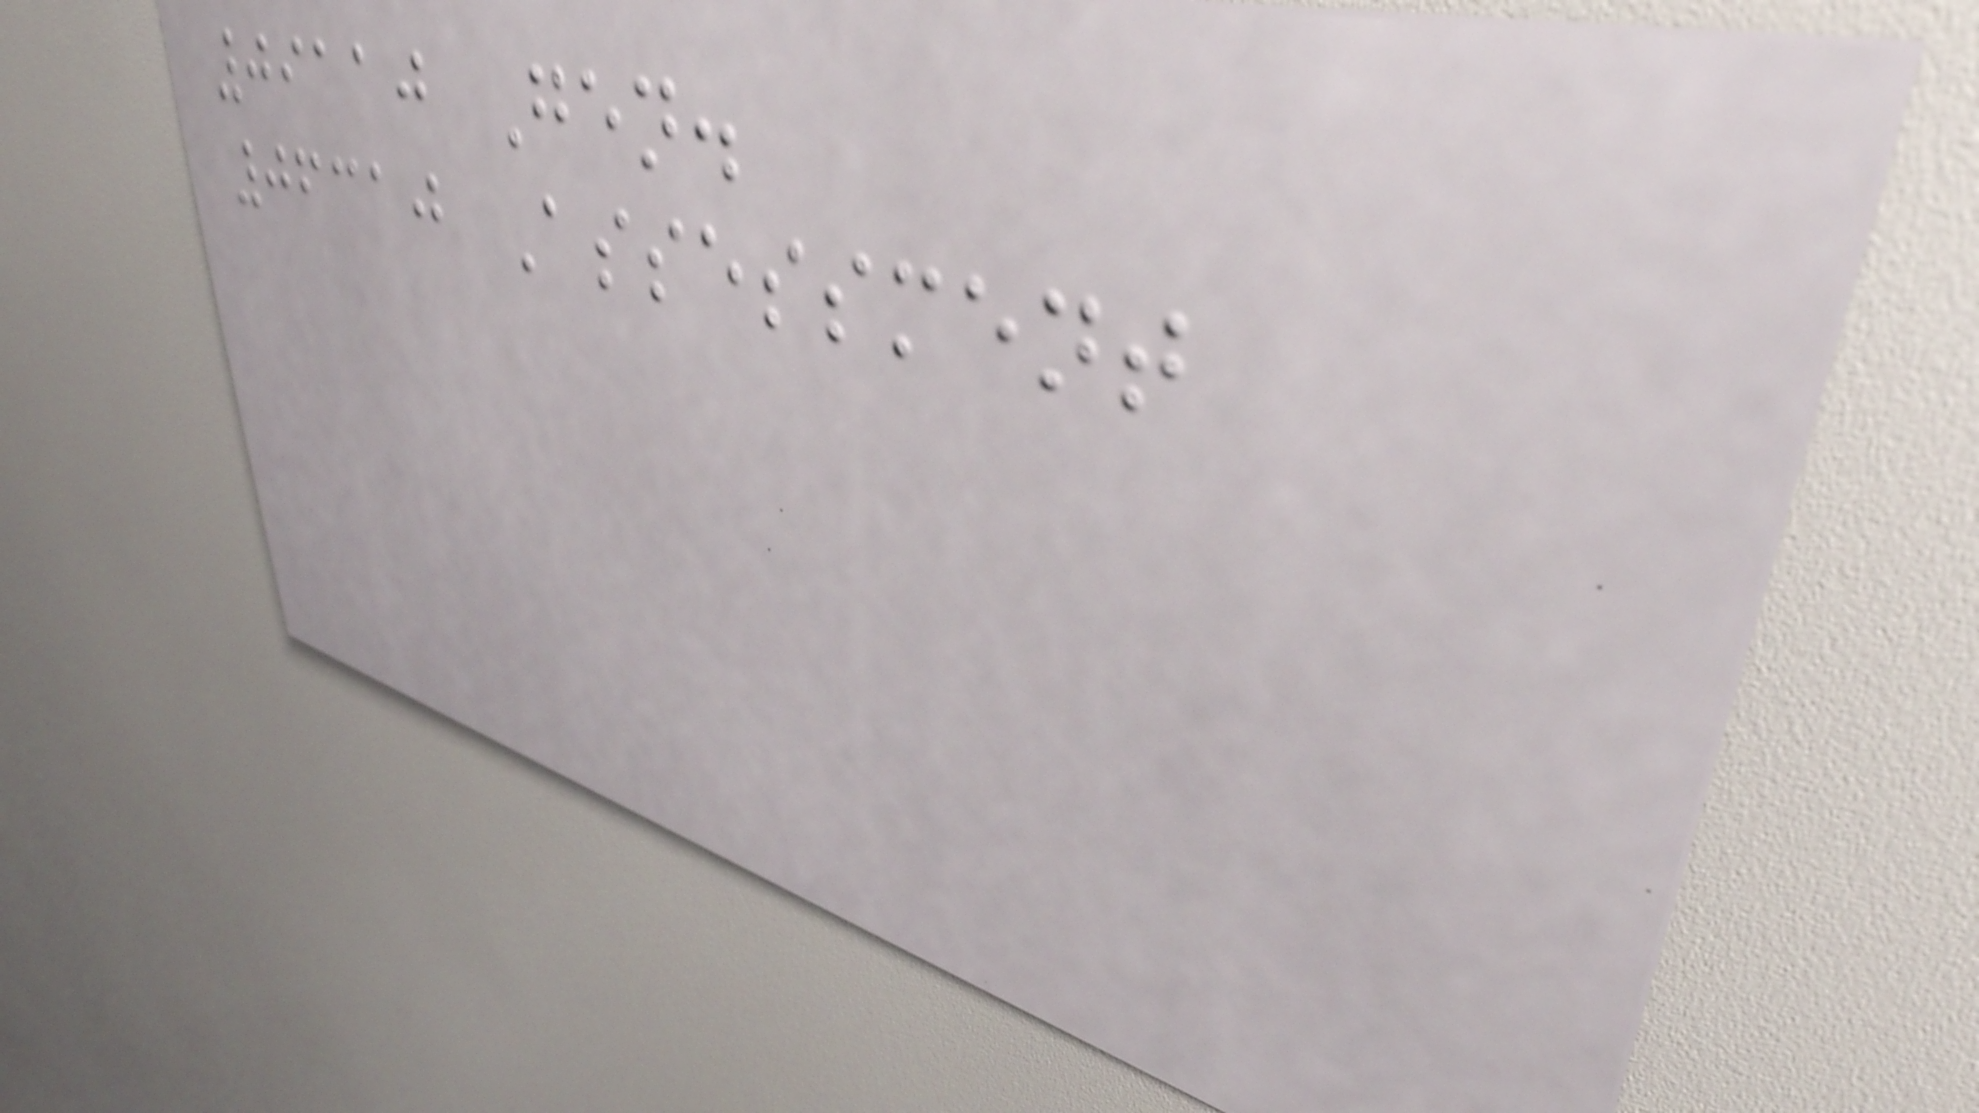09110 Gen.
06310 Assessment
